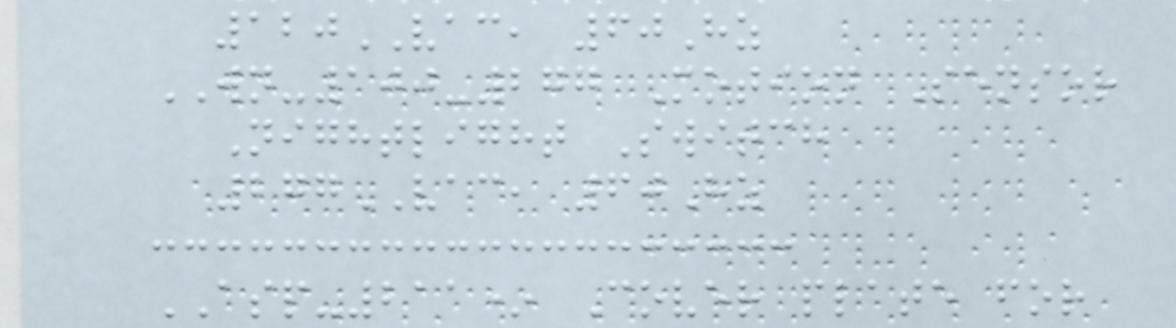120VAC, 60Hz
WN-100-277 Motion Sensor
Nightlight Switch
277VAC, 60Hz
ASP-211* Cover plate for
